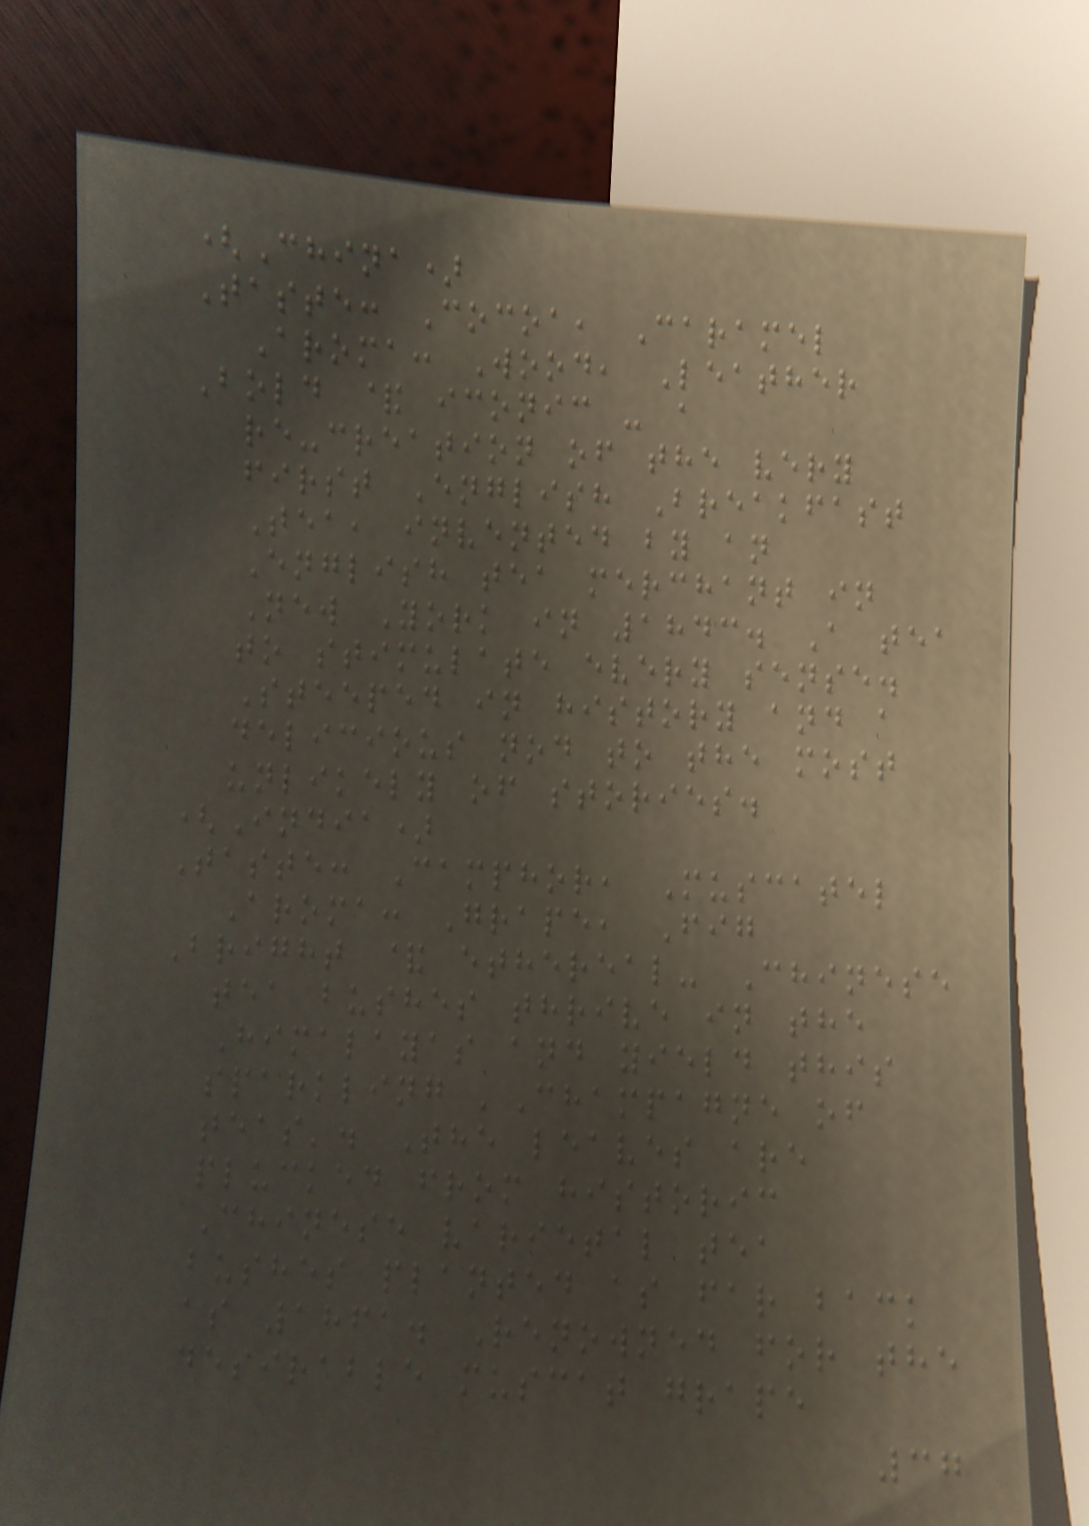(China)
Taste: Cocoa, Caramel
Aroma: Wood, Leather
Bold & iconic - a
re-creation of the very
first English Breakfast
Tea, invented by an
English tea merchant in
New York in 1843. A tea
to stimulate every sense.
Steeped in history and a
delicious nod to the most
unlikely of stories.
(India)
Taste: Camphor, Muscatel
Aroma: Grape, Fig
Bright & ethereal- Chinese
tea bushes thrive in the
Himalayas and yield this
sparkling 'Champagne of
teas'. The leaves are
plucked from historic
Chinese varietal tea
bushes planted as far back
as 1861. Renowned for the
desirable muscat grape
37
